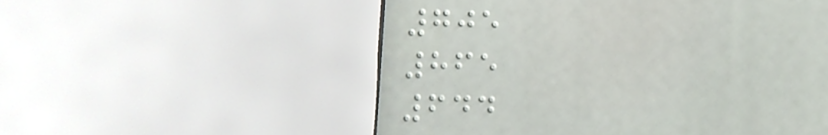705
865
644
